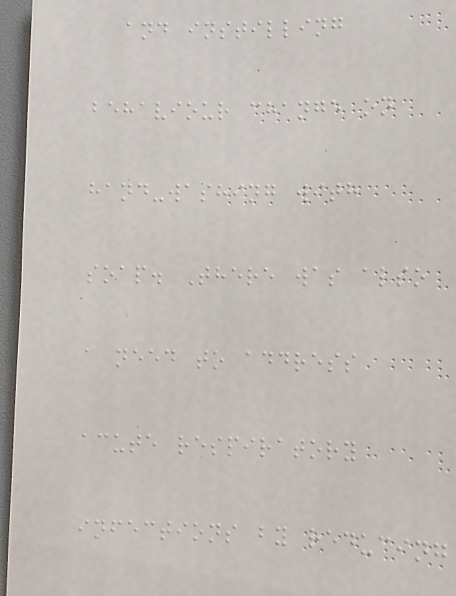and instilling
behaviour change on
hand-washing with
soap. There was also
a need to address
acute respiratory
infections by reducing
